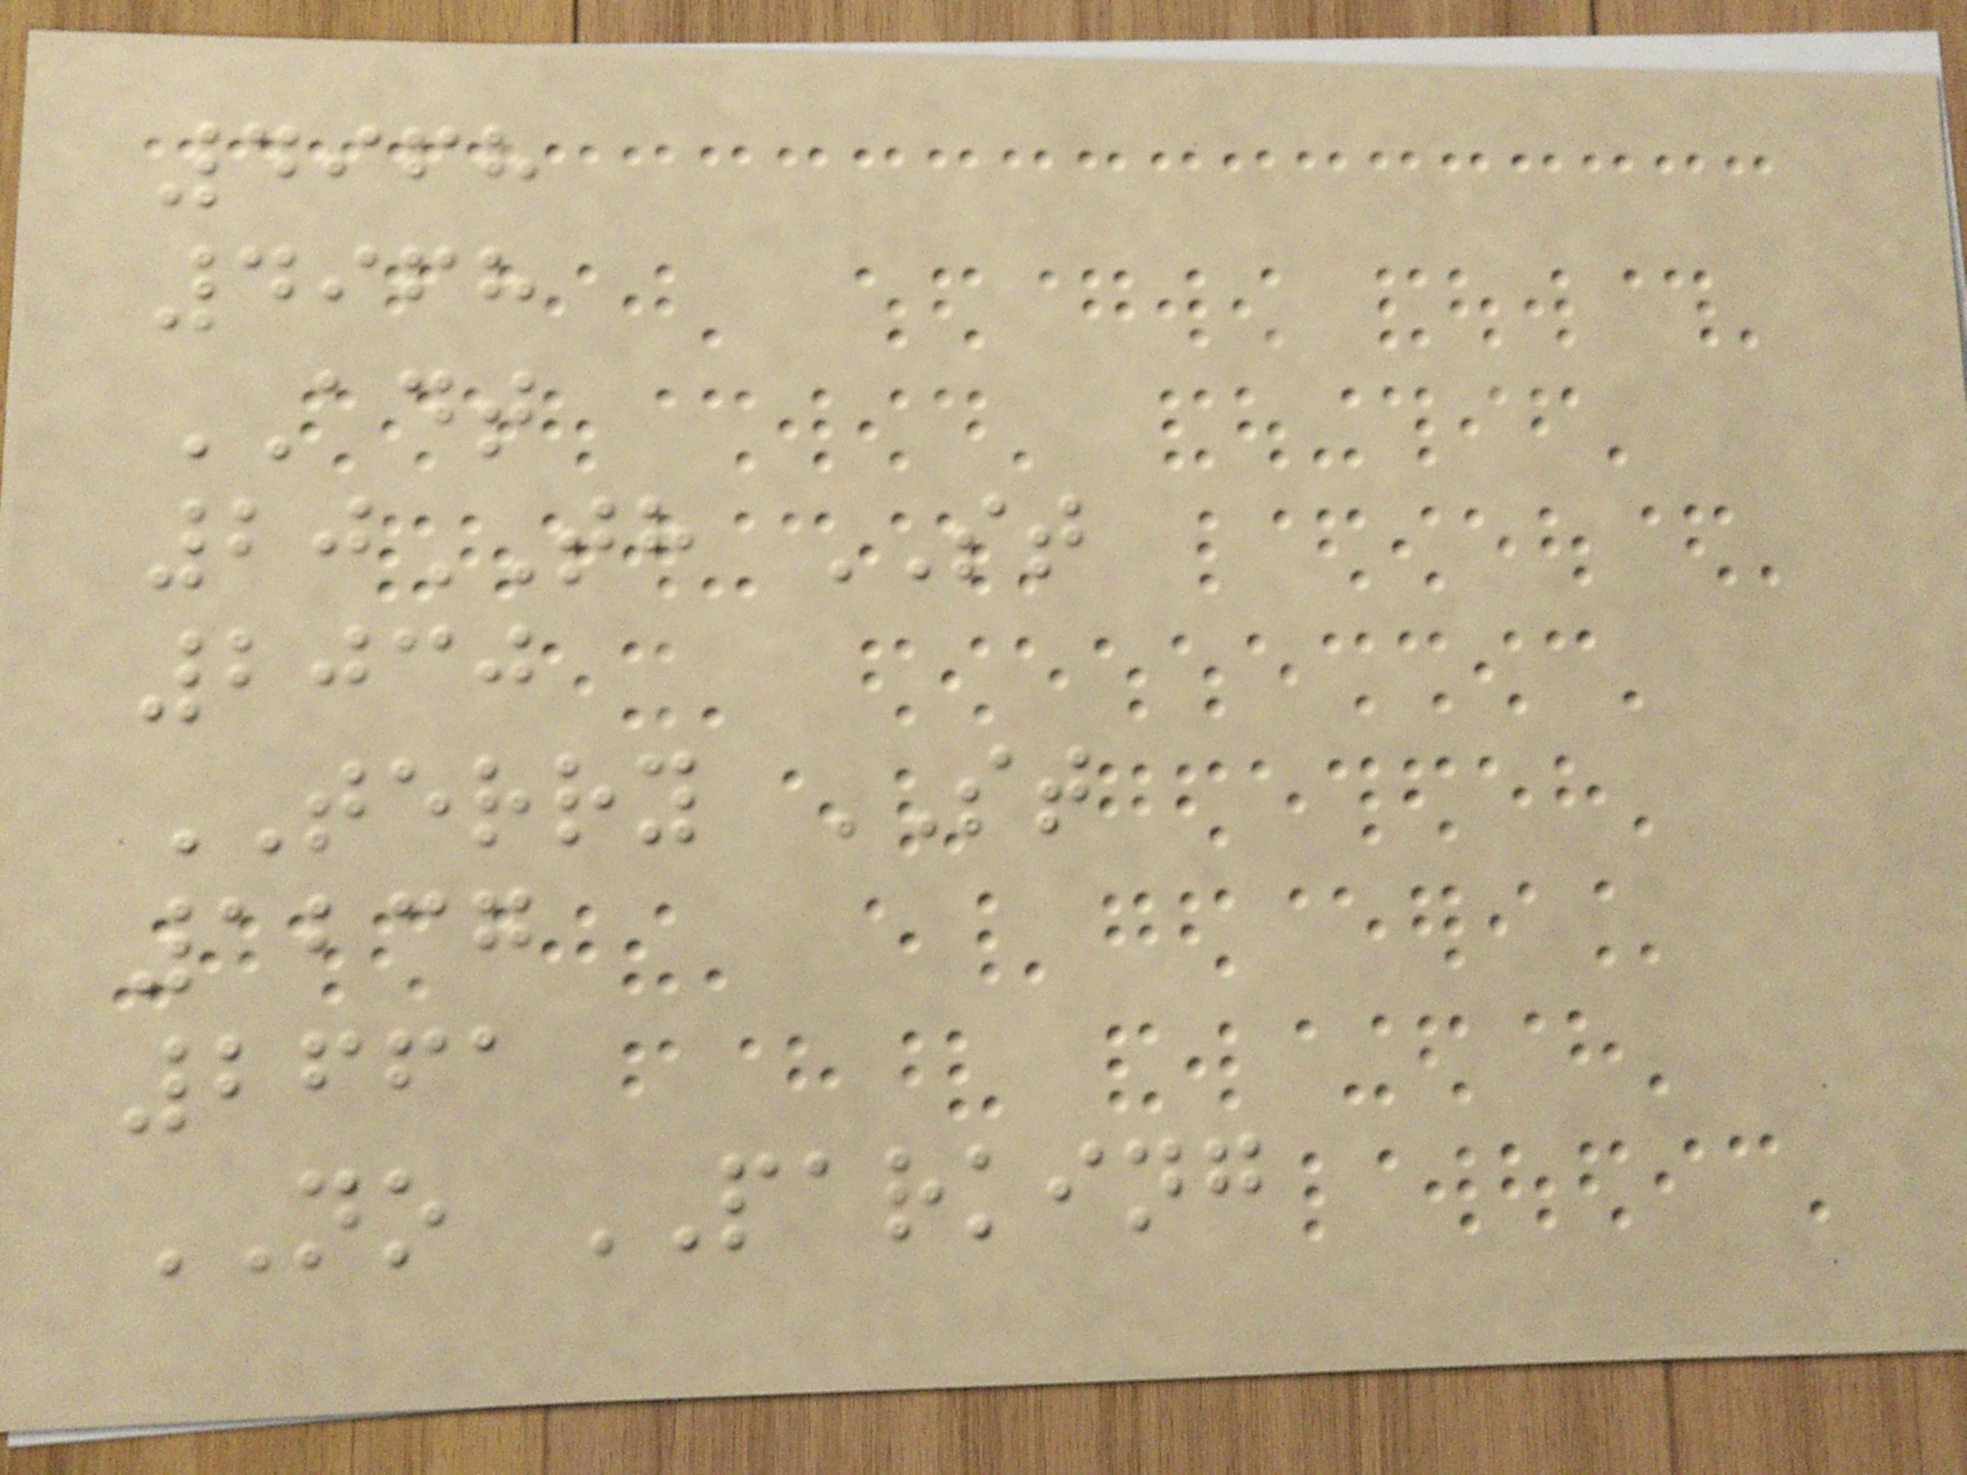4968
4968
ADT
20TH ST
2030
TERRY ST
1237
2661
NO PARKING
